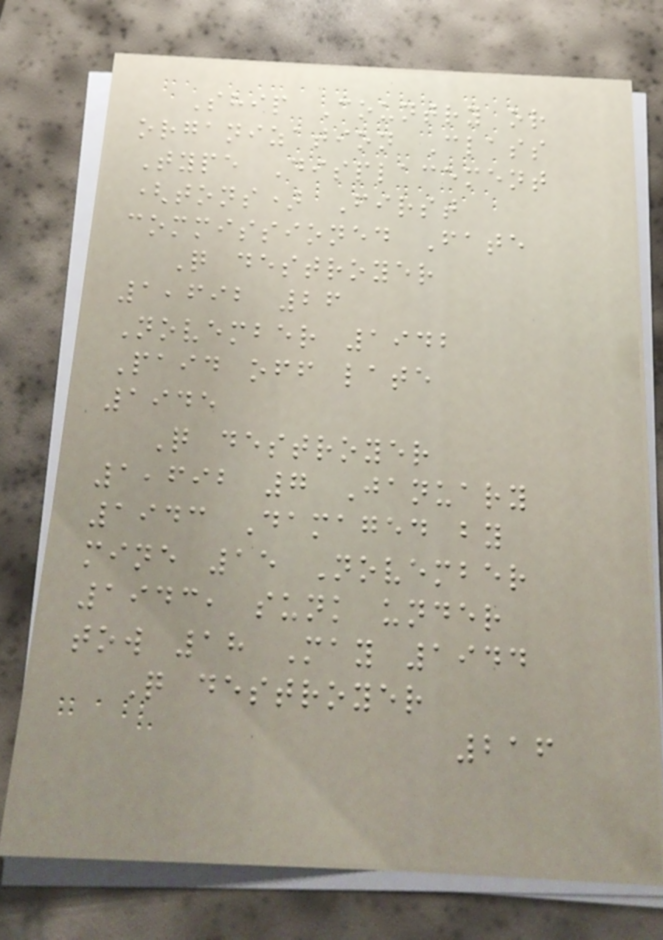Ship Country or
organization Class
Type Displacement
(tons) First
commissioned Fate
Q destroyer
1,692 26
November 1942
Paid off late
1945
Q destroyer
1,692 7 January
1943 Damaged by
mine 15 November
1943, sunk under
tow 18 May 1944
Q destroyer
216
